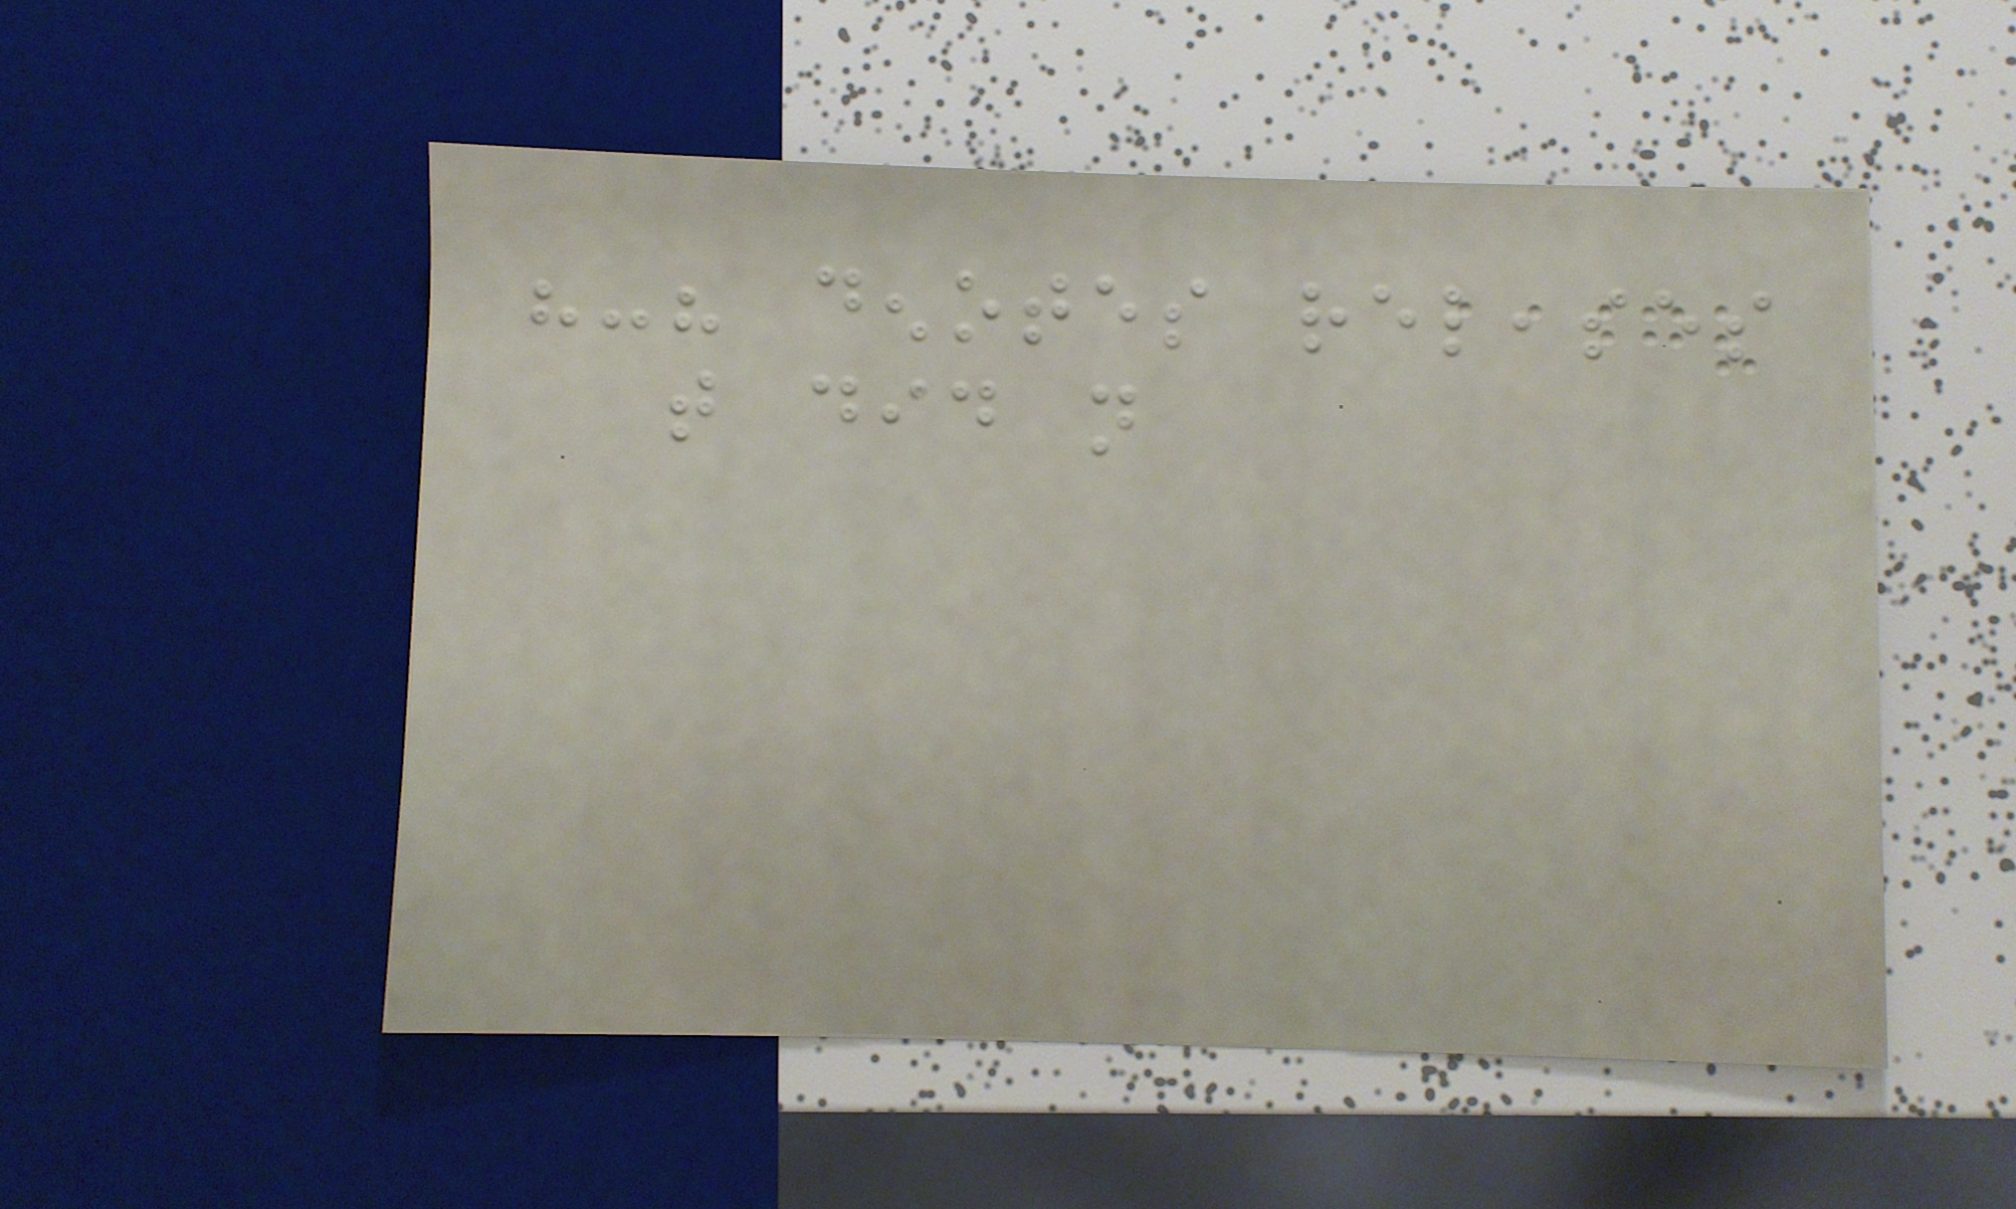"-" denotes releases
that did not
